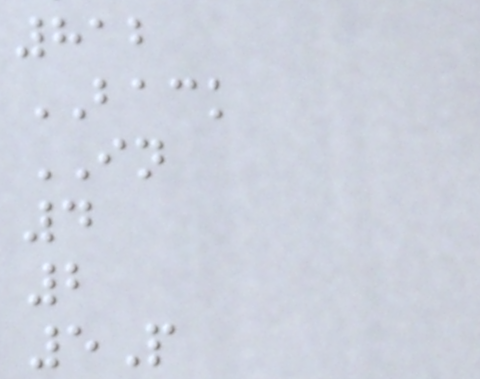812
BACK
IN
4
2
5P
